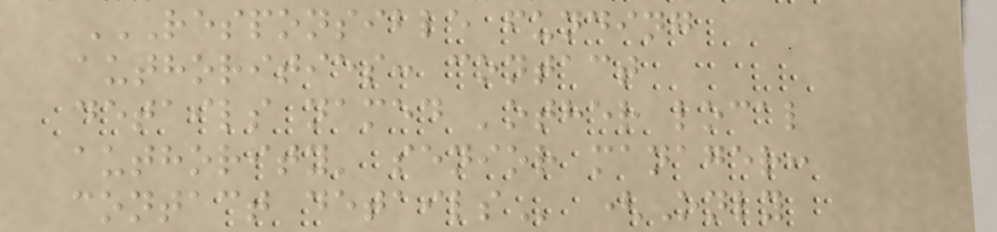RESPONSIBLE FUNDING
AUTHORITIES: CONTACT
DETAILS NAMED 'OTHER LOCAL
AUTHORITY' SENIOR MANAGER:
CONTACT DETAILS (Only
